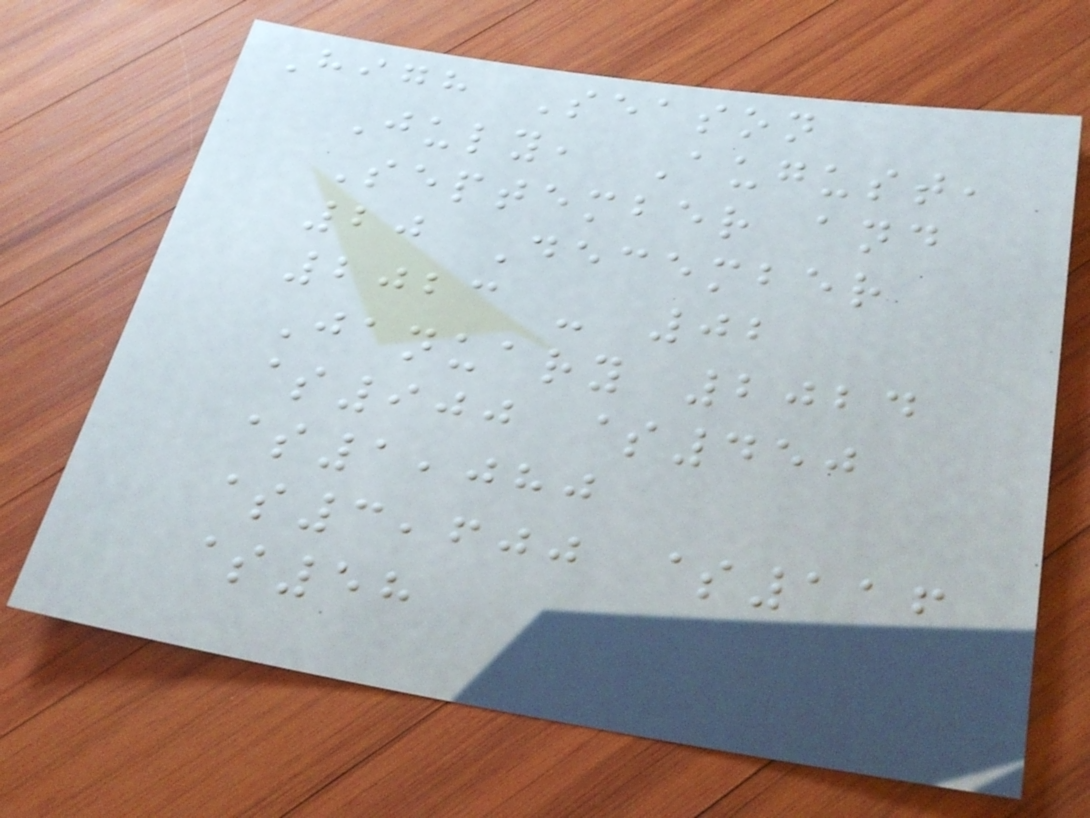High Season
July, August,
September and
20 December
2023 - 02
January 2024
$900 $450
$1,080
$3,600 $116
$58
